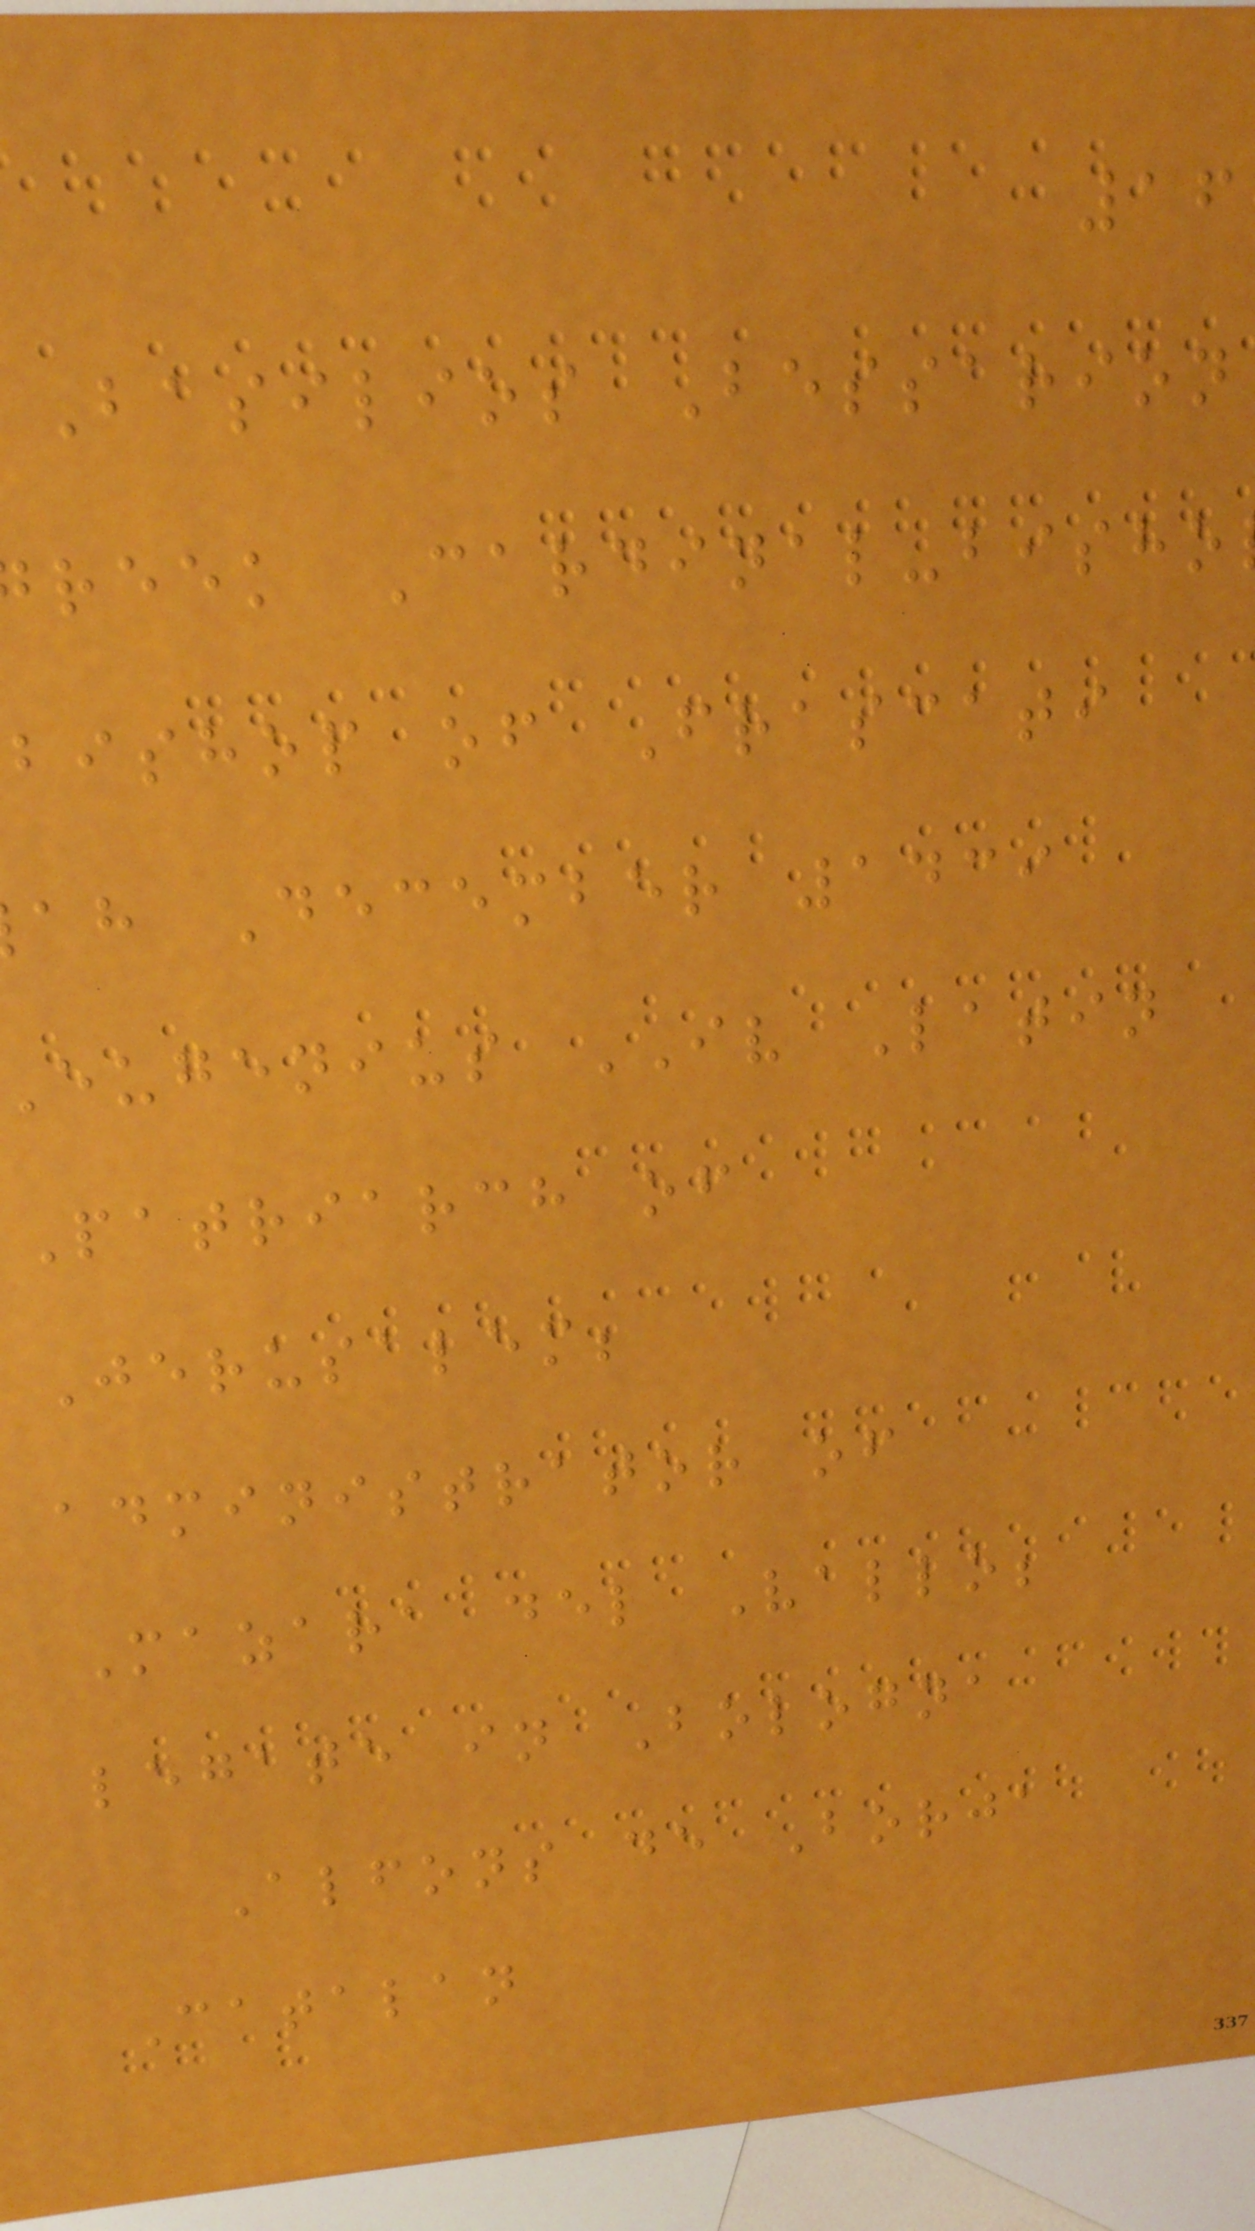Basilios Bessarion
reek Cardinal-bisho
bishop of Frascati
ah December 1439
eugenius IV Latin
Patriarch of
Jerusalem;
administrator of
Mazara del Vallo;
legate in Bologna
Alfons de Borja
Catalan
